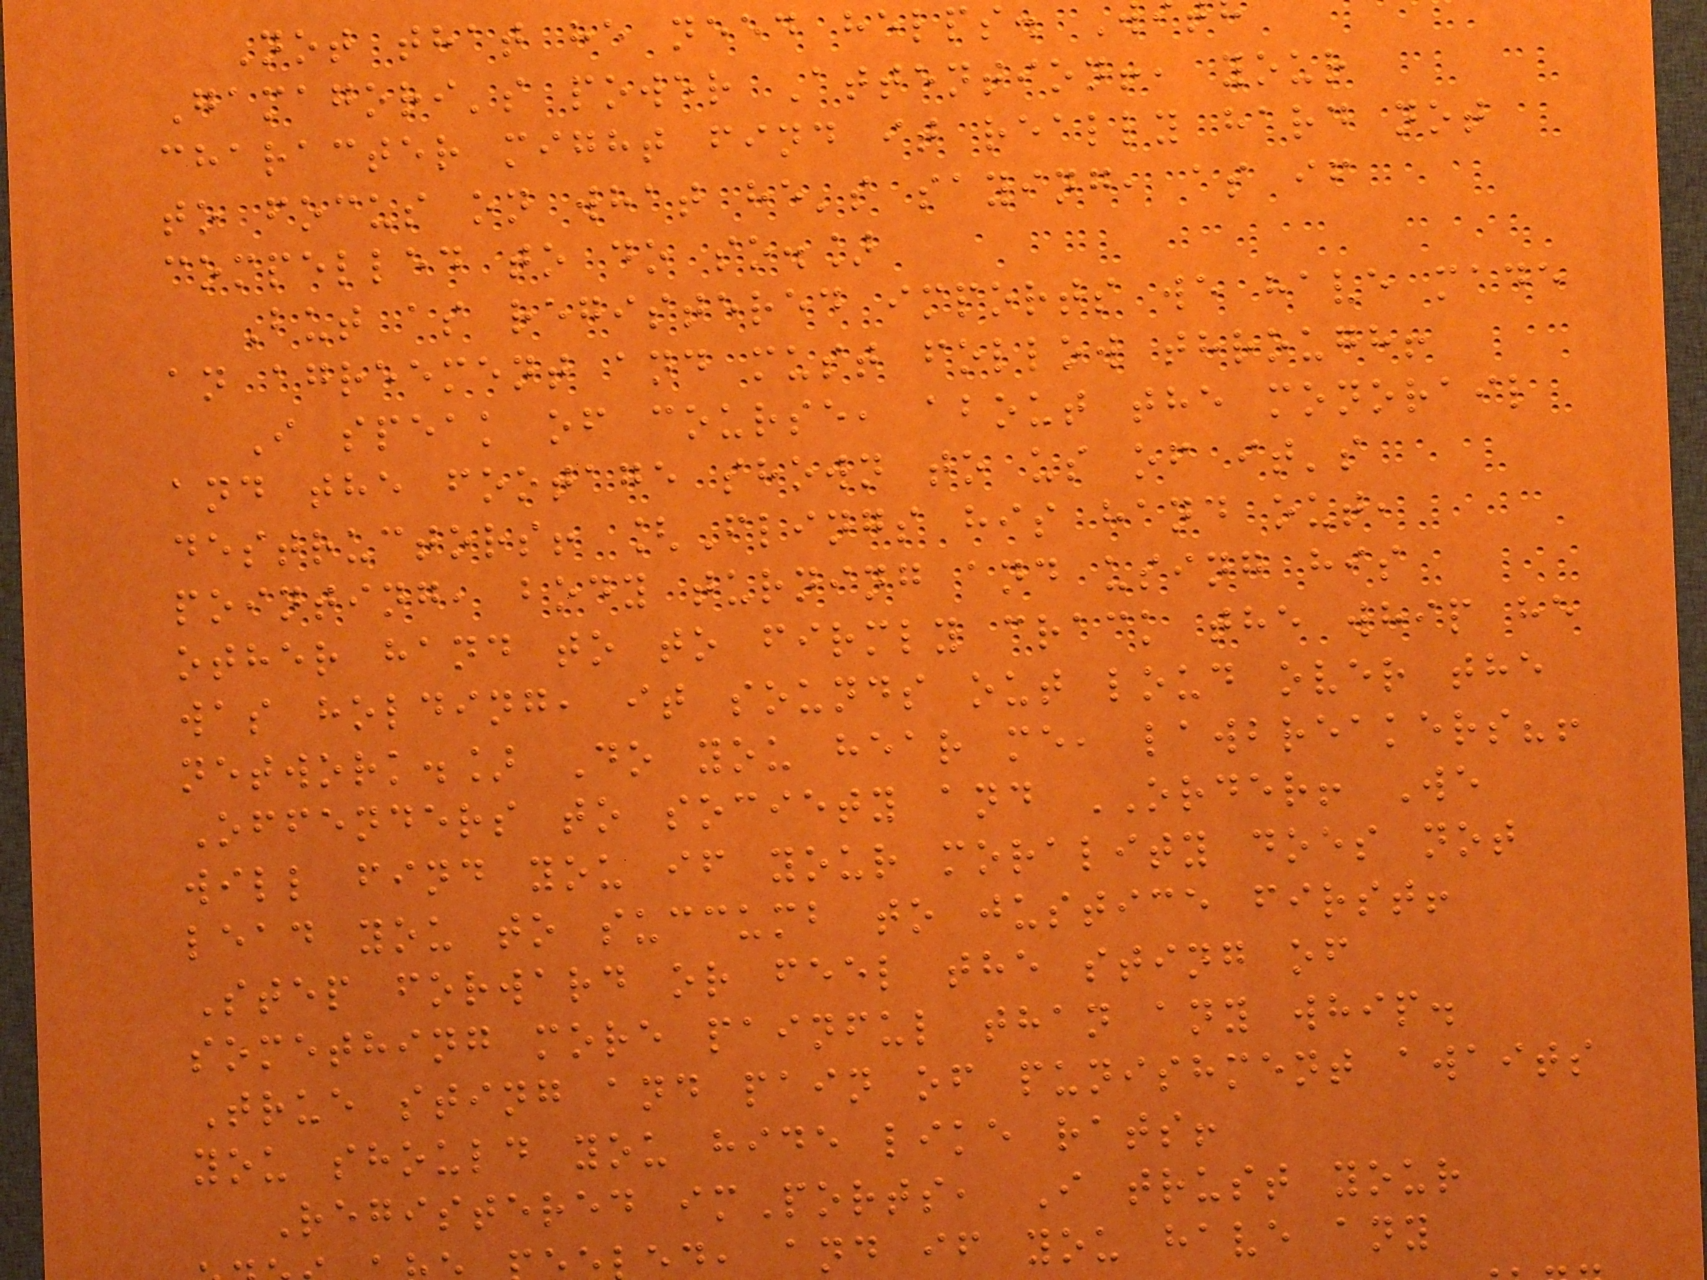Not that he need helps.
Gamagori's power Attention!, your
character might find it really hard not
to focus on what he's saying, as if
compelled to do so.]
But as registered imports we have made
an agreement and must follow through!
I speak of course, about the monorail
and the footage shown to us of it's
destructors! [Flings his hand out,
pointing, body turning and using his
other hand to to firmly crack the whip he
was holding, it sounds out loud over the
network.] Do you hear me, lawbreakers?!
Offenders to society and ORDER! We
will find you if your morality does not
lead you to succumb to justice first!
Step forward or feel the sting of
something more painful than any whip.
True sting and pain of punishment awaits
you should you hide like rats!
Registered imPorts, I trust your
d, and if you have any
